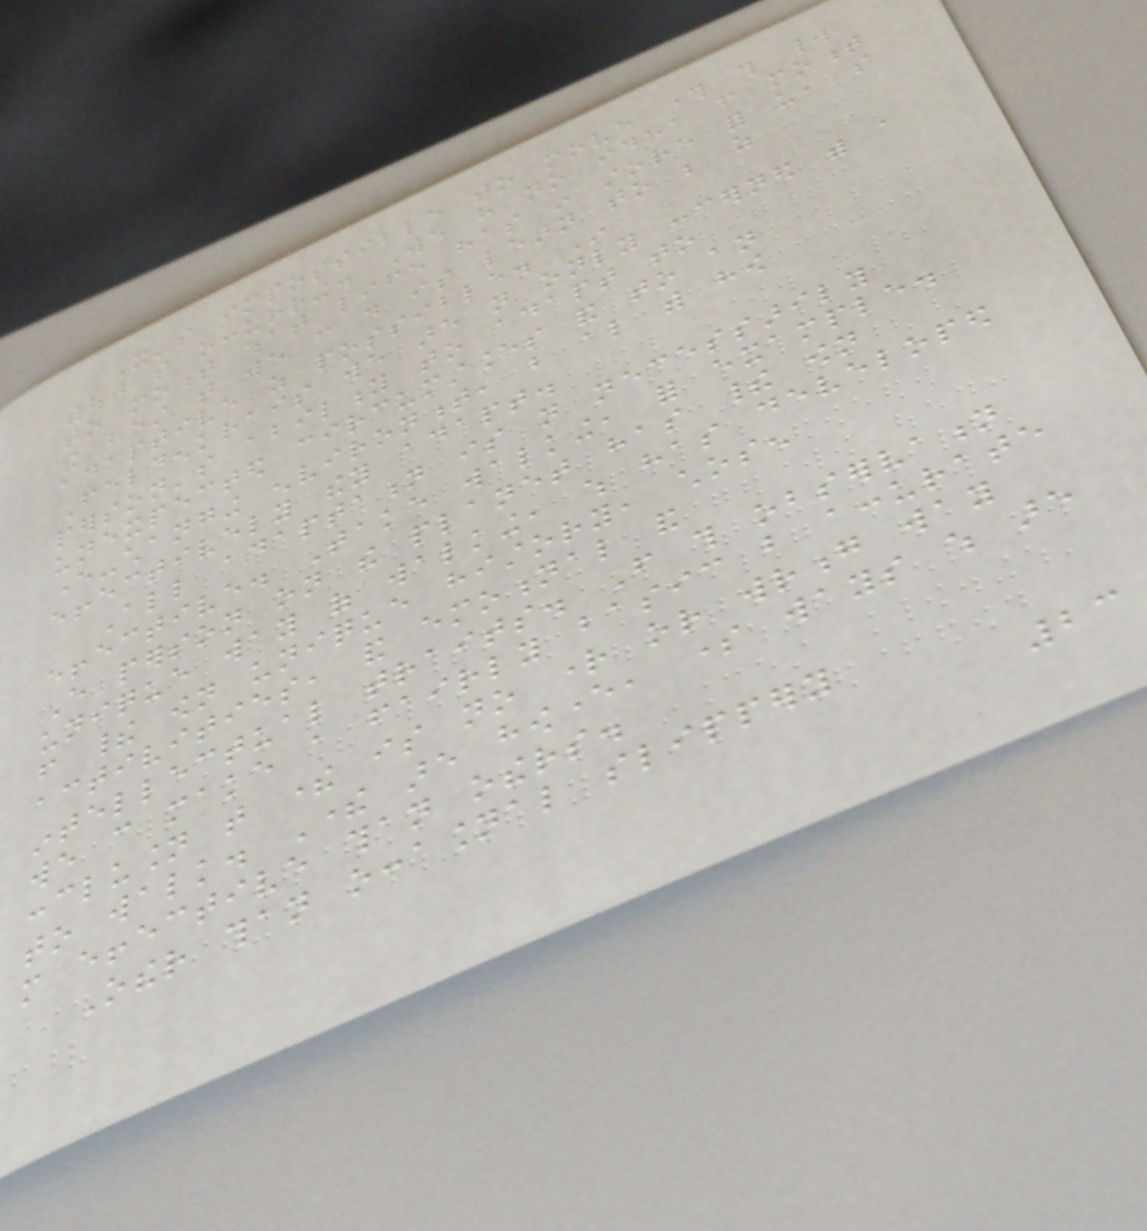It's impossible to move through this world
without that occurring. We have no idea from moment
to moment what life has in store for us, so
the best that we can do is learn to be as
adaptive as possible. In
Feldenkrais we are not only concerned with a
person's ability to adapt to
unexpected circumstances and to an
ever-changing environment, but also with how
effectively they adapt.
All adaptation is not necessarily
effective. Take walking, for example.
Every person on the planet has their own
unique way of walking, which has developed
from their own unique history, chosen
activities, and emotional and
intellectual traits. From this observation
we can make a fairly basic but accurate
conclusion that there is no right or wrong way
to walk. There are however, some ways which are
more effective than others.
Other than occasional slippery
23
